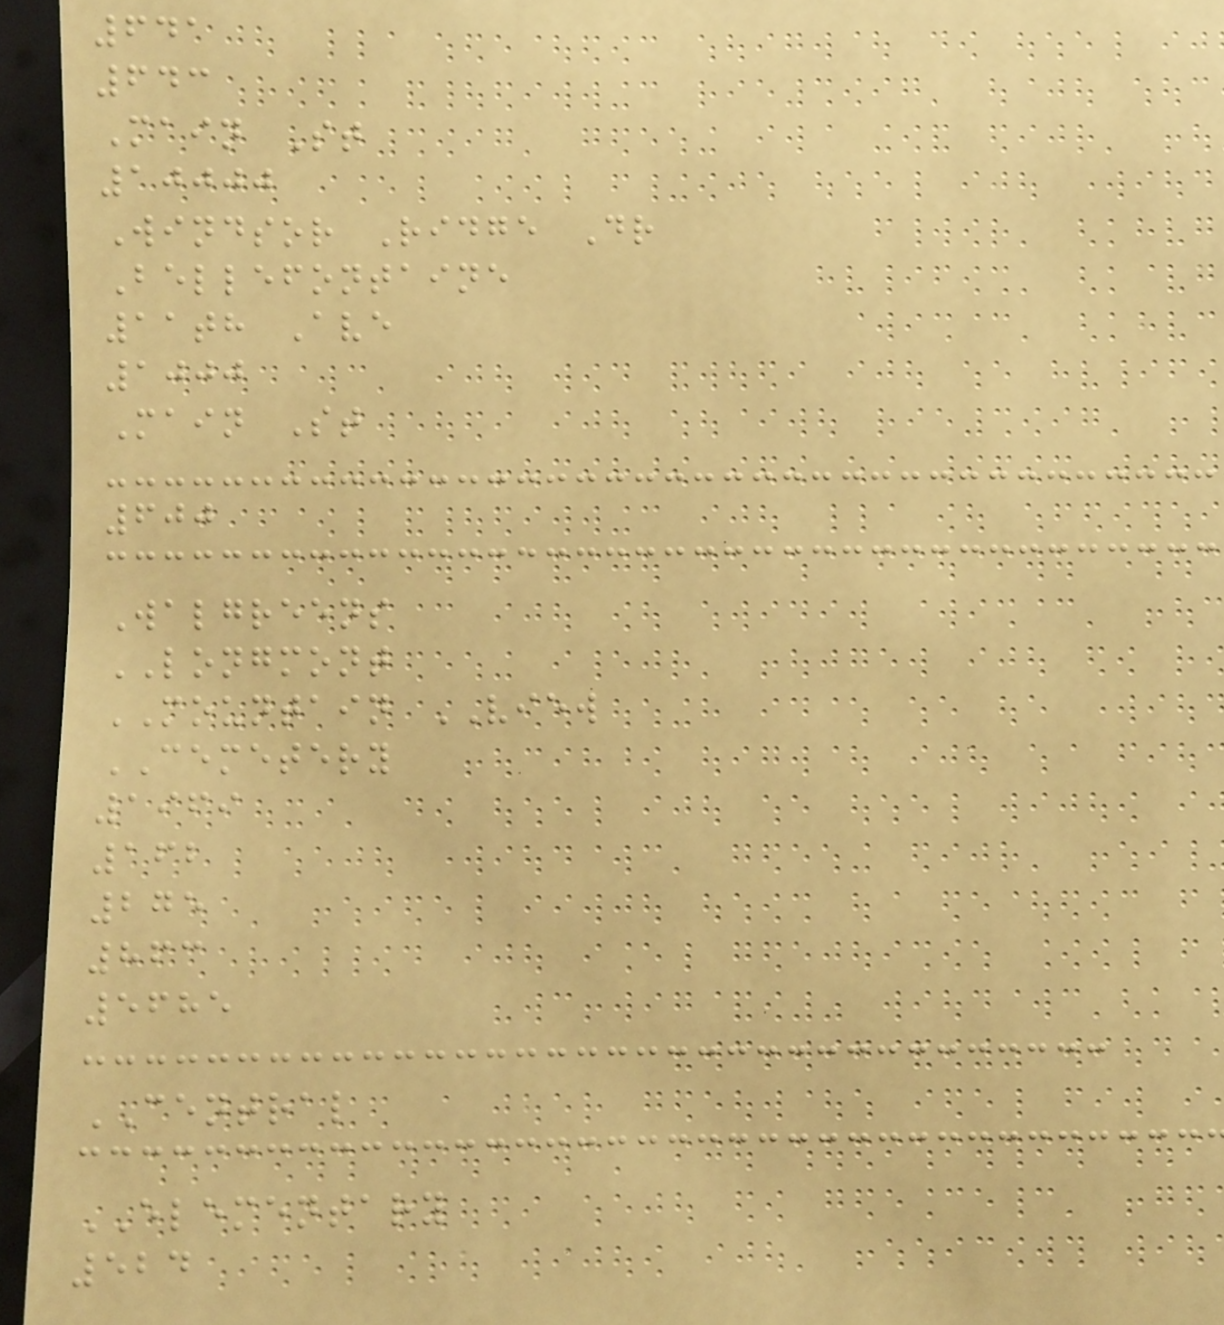641
643
Main St
10000
Windsor Ridge Dr
Bellefontaine
11th Ave
1000
Main St
600
Walgreens
LONGMONT
MOUNTAIN VIEW
CEMETERY
1969
162
275
863
5685
CENTRAL
ELEMENTARY
524
